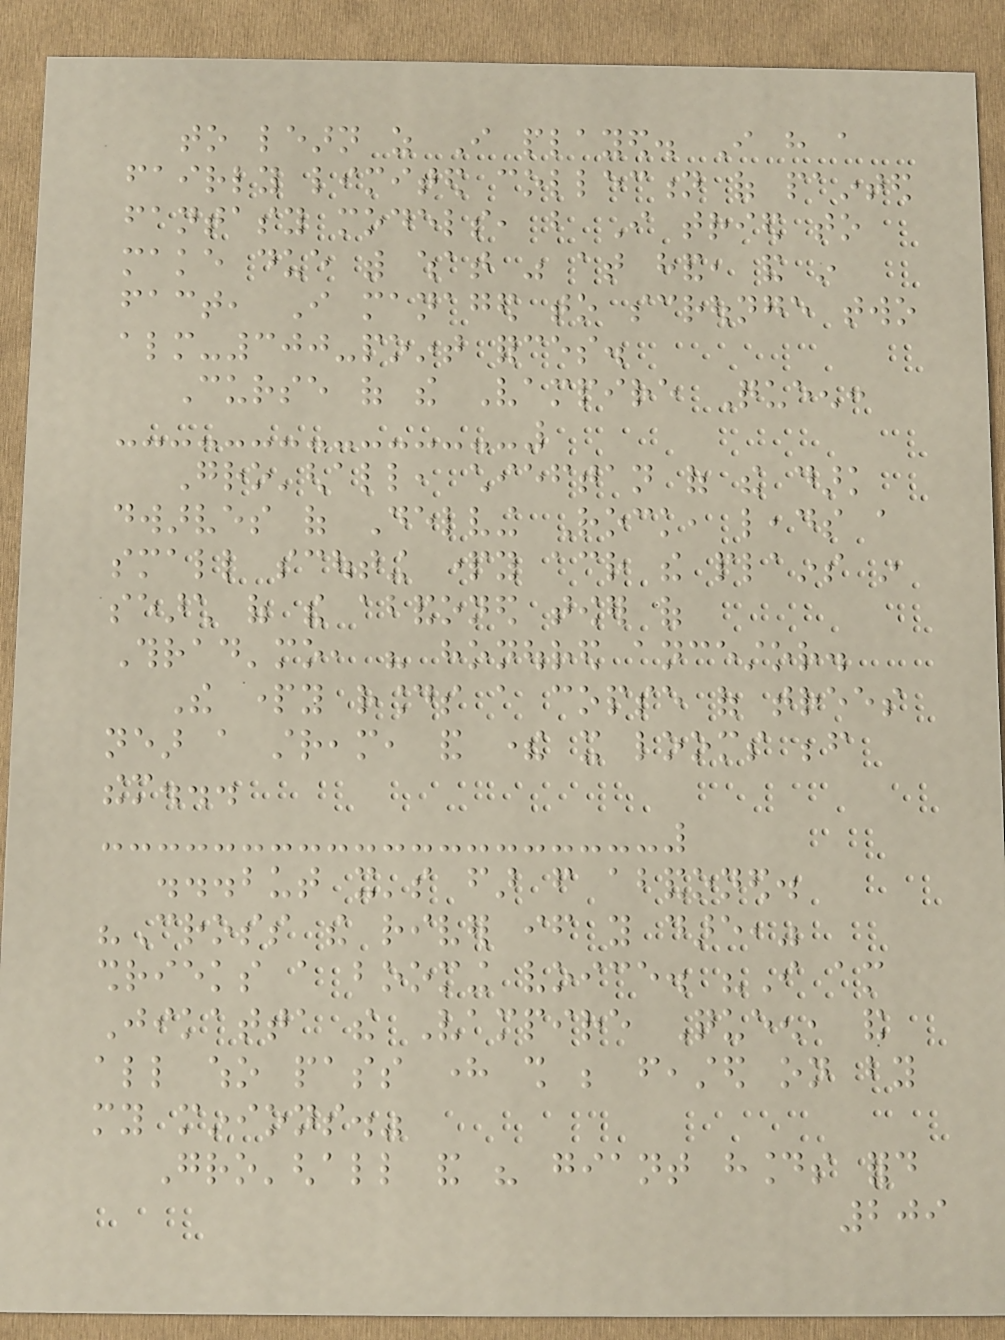to learn as I played. I have a
fairly limited collection of painted
fantasy models, but I tried to
make due with what was at hand, and in
fact, I managed to scrounge two
almost-300-point forces.
Curse of the Vampire Queen:
Gro'ghall, chieftan of the dark
dwarves of Delving Rock, leads a
small scouting party across the plains in
search of the abandoned tower of
Thrad'mo, his honoured ancestor.
The party rounds a copse of trees
near a stream, and there it looms before
them...
...but it's far from abandoned.
"Cross the river if you dare,"
shrieks a booming voice. "I am
Jikatta the Vampire Queen, and
all who pass here shall be feasted on by
my minions."
Gro'ghall and his giant hounds ford
209
